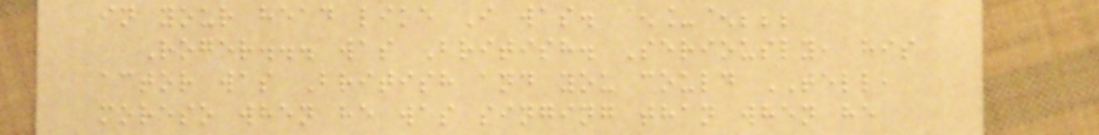in your head like I was. ^_^;;;
Roger... was British. Seriously, his
actor was British and you could TELL,
moreso when he was singing than when he
